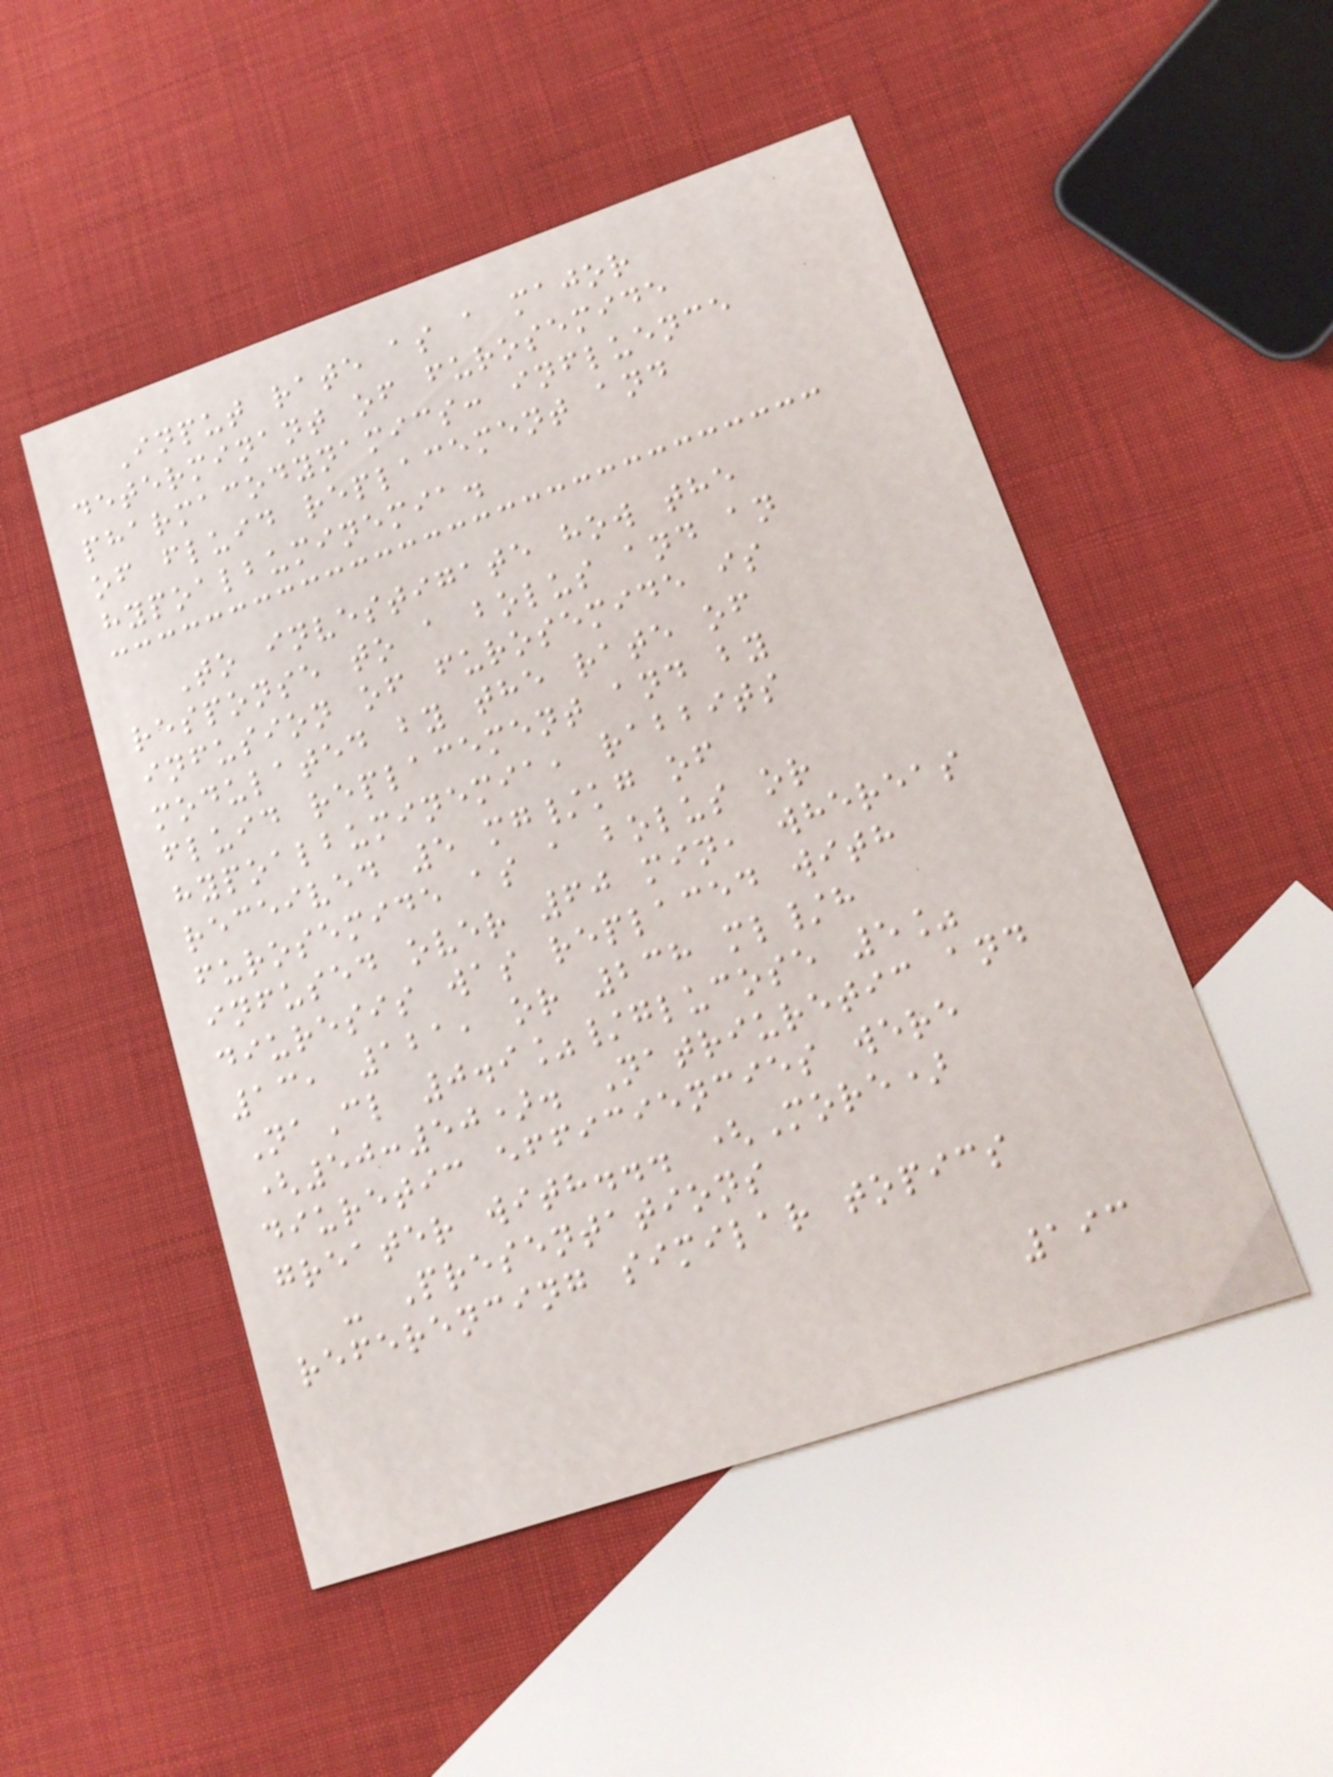Input rate as a major
determinant of furosemide
pharmacodynamics: influence
of fluid replacement and
hypoalbuminemia.
To investigate how the
response to a bolus and an
infusion of furosemide is
modulated by the rate of
fluid replacement and by
hypoalbuminemia, rabbits
received 5 mg/kg of
furosemide as a bolus or
infused over 60 min, whereas
diuresis was replaced with
13, 121, or 238 ml/h
NaCl 0.9%/glucose 5%
(50:50). Natriuretic and
diuretic efficiencies were
greater with... (More)
- Presentations
referencing similar topics
193
